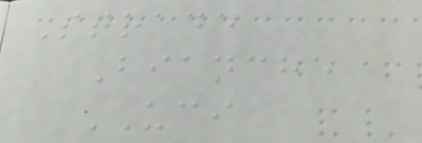Strade
Bianche
UCI
